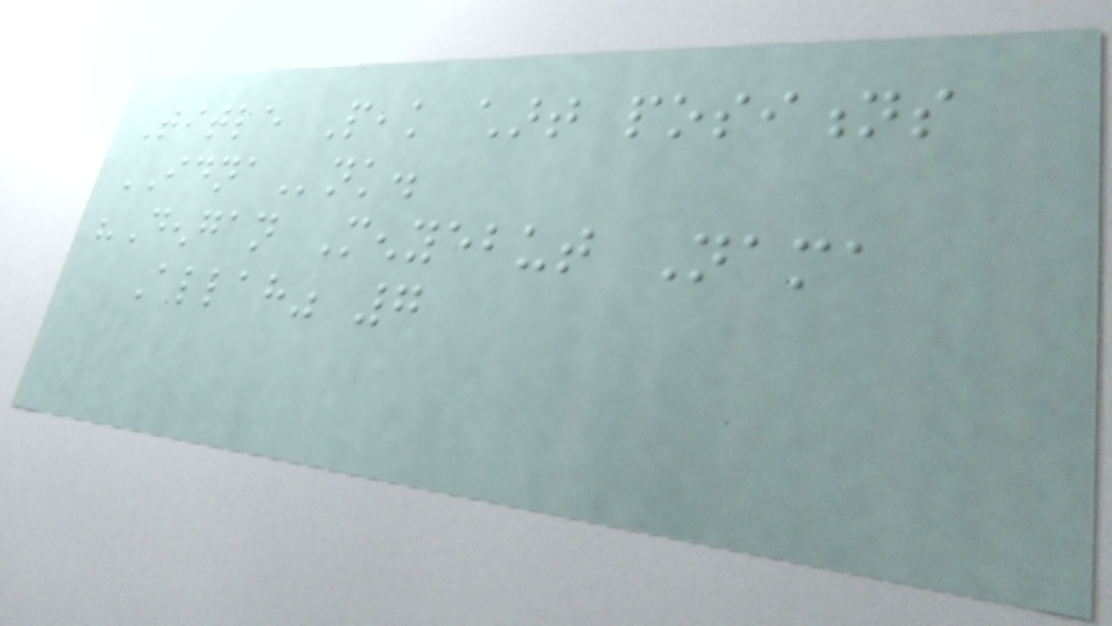Title Peak chart positions
IDNAnk.
"Dengan Menyebut Nama
Allah" 7
